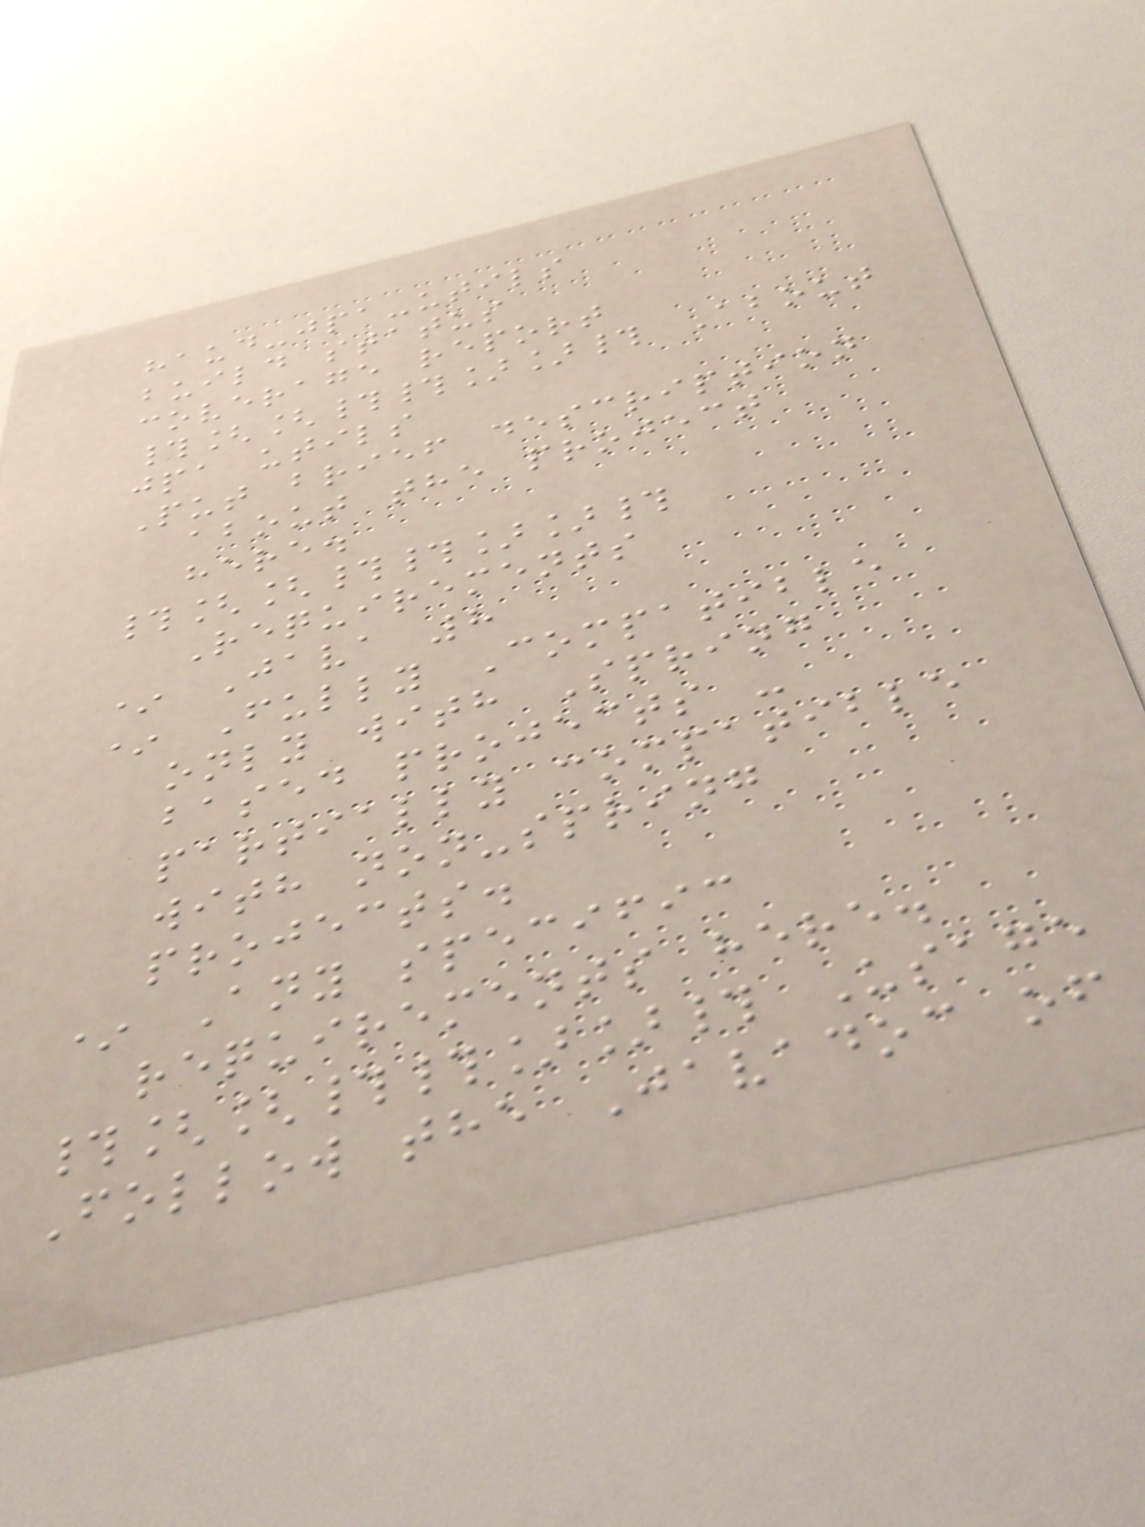haud-jpa-utils
build status
coverage report
#[[##]]# About
jpa utils
Put brief description
about the project
here.
#[[##]]#
Requirements
* Java 8
* Fully Compatible
only with Spring
based projects -
partially compatible
with non-spring
projects.
* Any specific
requirements here.
#[[##]]# Usage
Follow the Javadoc of
